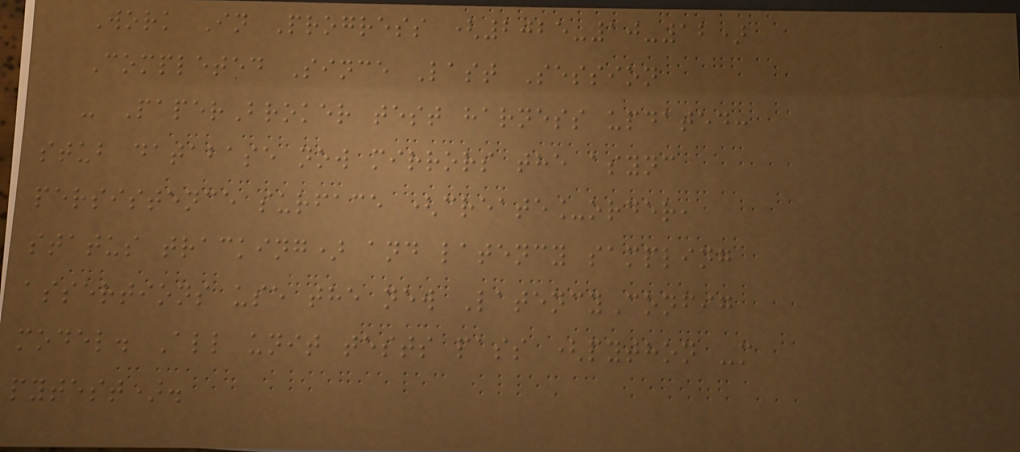Work In Progress (2025-10-12)
Completed Since Last Session
- PaperBroker test harness updated:
stub database now mirrors the async
persistence surface (create_order,
status tracking) and latency sampling
assertions use the new LatencyConfig
model. All unit tests pass (python -m
pytest).
